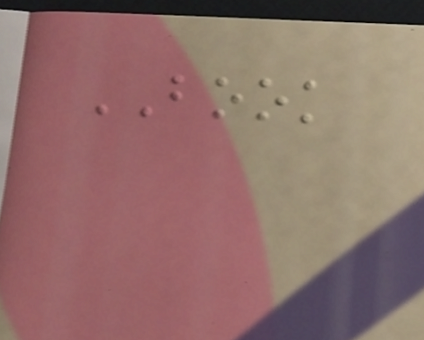BOOK
